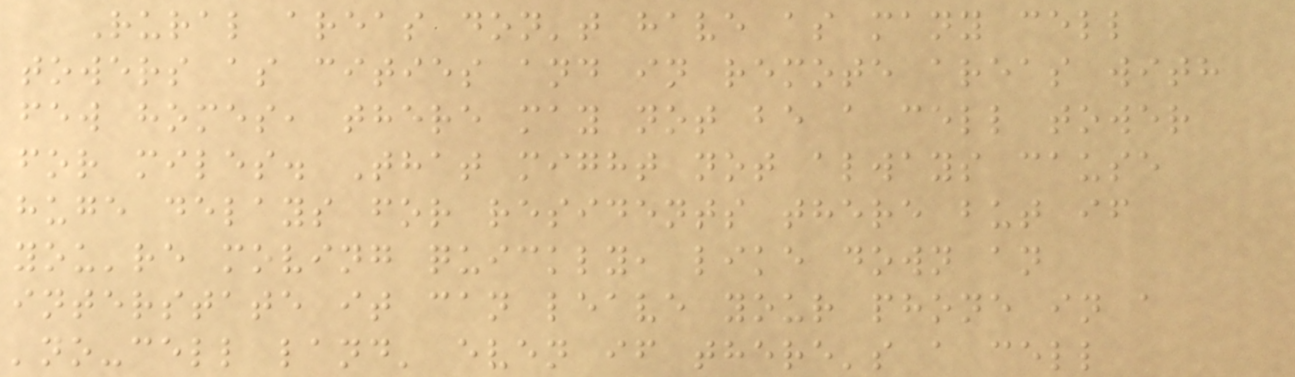Rural areas don't have as many cell
towers as cities and in remote areas with
few homes, there may not be a cell tower
for miles. That might not always cause
huge delays for residents there but if
you're moving quickly, like down an
interstate it can leave your phone in a
'no-cell land' even if there's a cell
